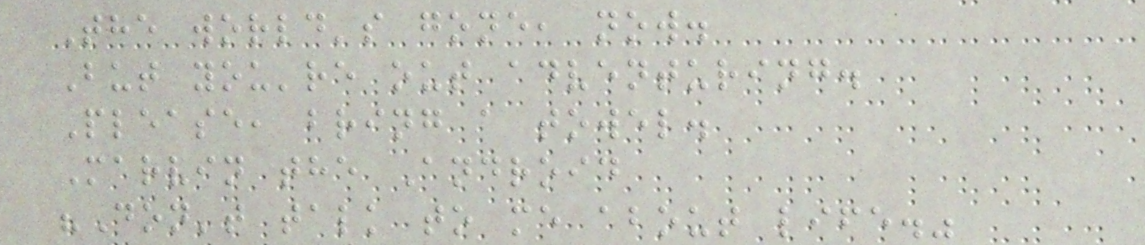The world's gone, now.
But you're out adventuring.
Please, bring a towel.
Marvin the Android
"Don't talk to me about life."
